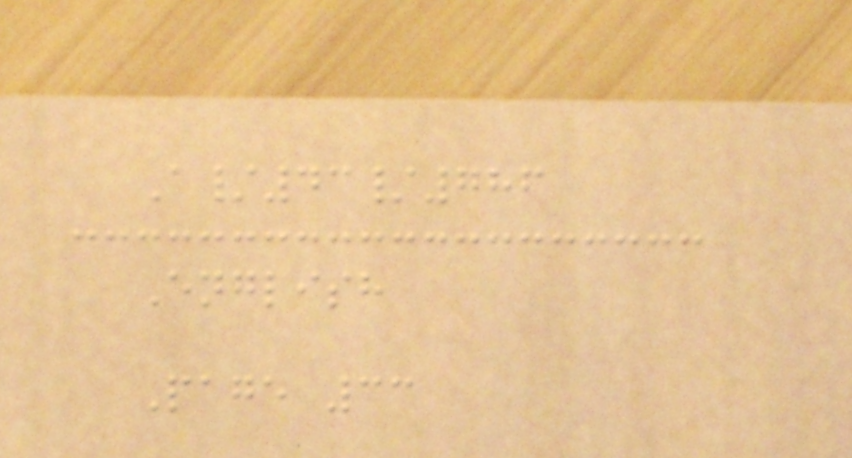A/43/786
English
Page 33
